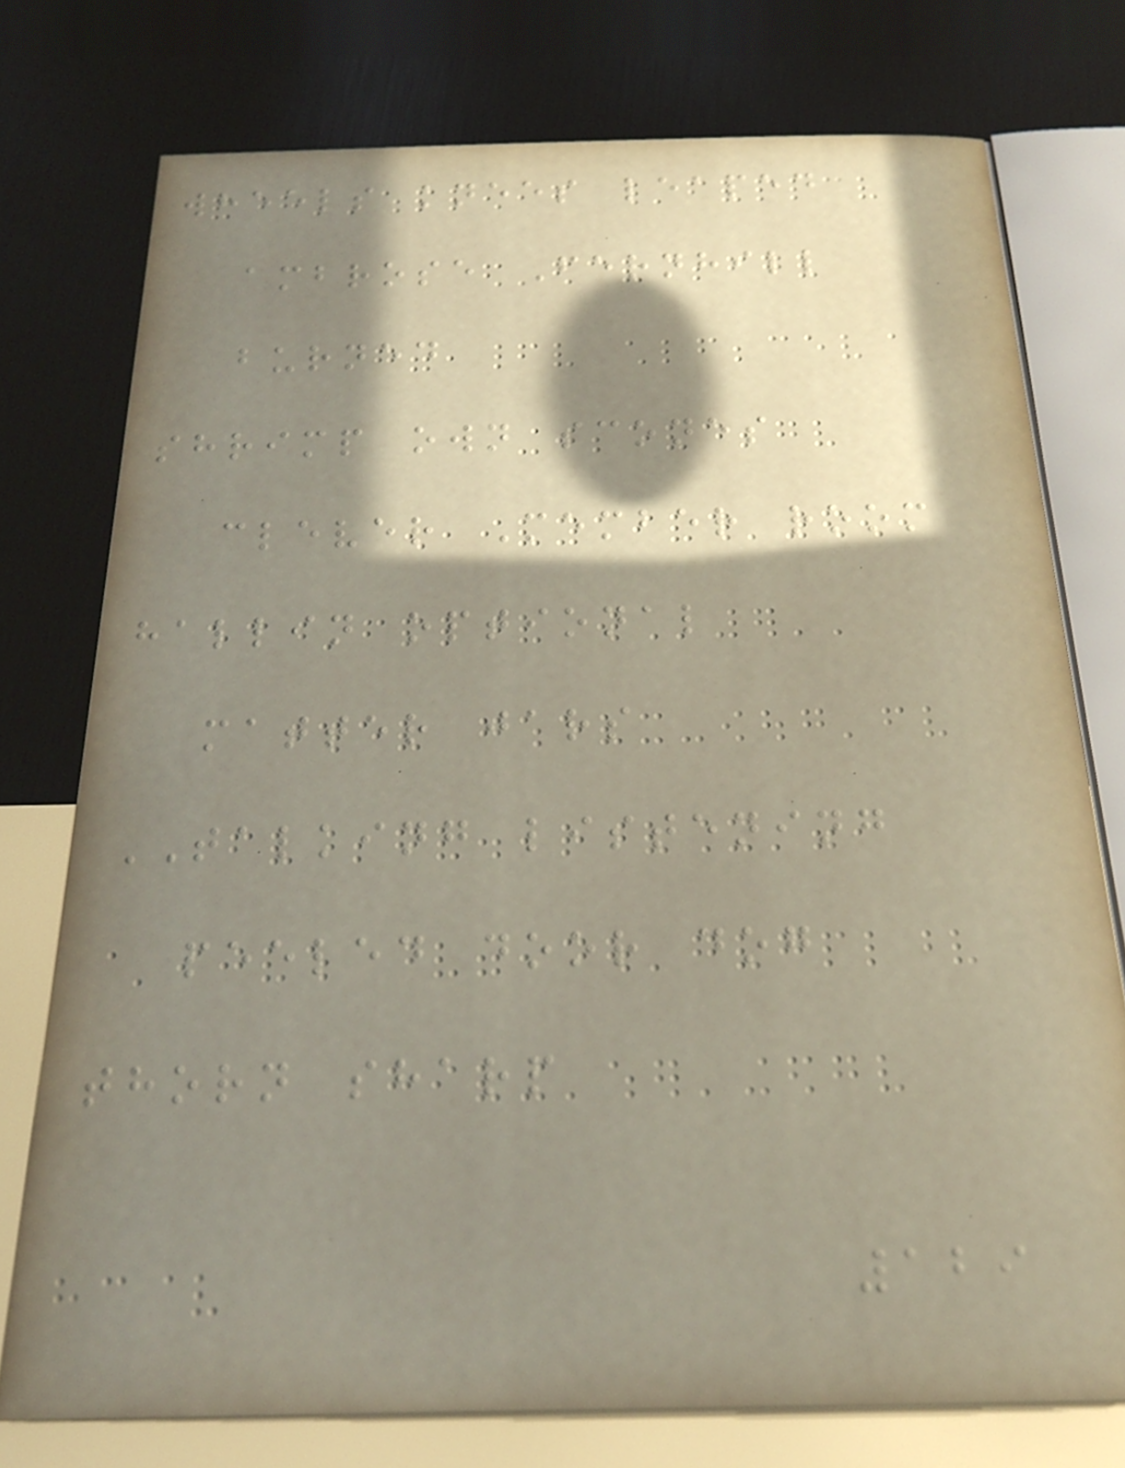wheels knees leaped
ambrose Fernhill
burned
shrimp own scones
clever Member room
hallin optional
matter jars
TALKING listening
peeled door dog
thorn sharp
129
